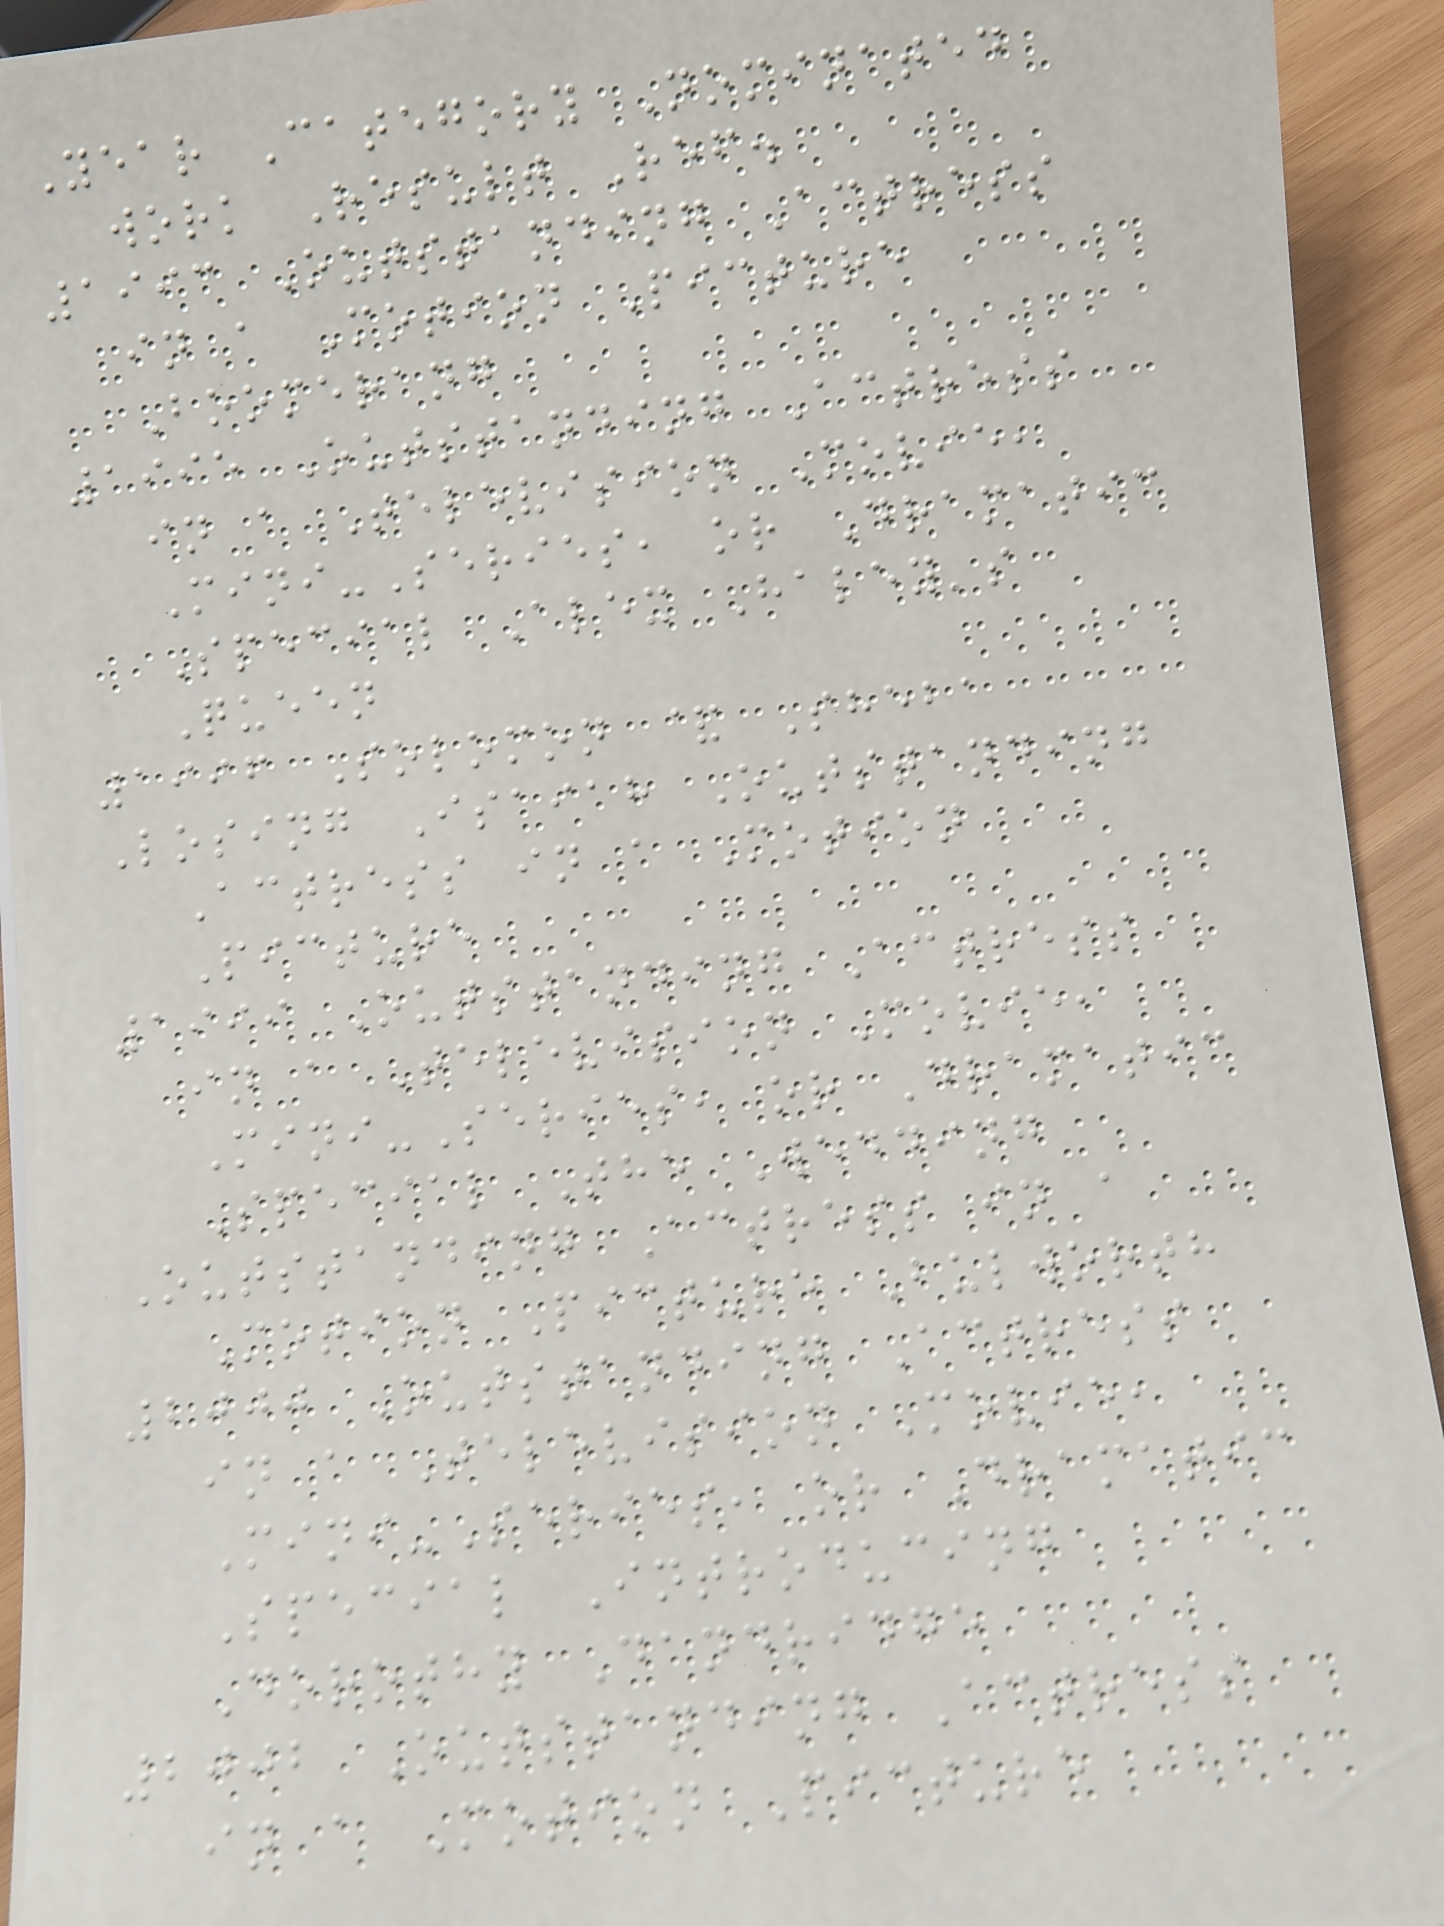Year Category Nominated
work Result Ref.
1993 Outstanding Actress
in a Motion Picture
Boomerang
1995 Outstanding Actress
in a Television Movie,
Mini-Series, or Dramatic
Special Alex Haley's
Queen
1996 Solomon & Sheba
Losing Isaiah Outstanding
Actress in a Motion
Picture
1999 Outstanding Actress
in a Television Movie,
Mini-Series, or Dramatic
Special The Wedding
Outstanding Actress in a
Motion Picture Bulworth
2000 Outstanding Actress
in a Television Movie,
Mini-Series, or Dramatic
Special Introducing
Dorothy Dandridge
2002 Outstanding Actress
in a Motion Picture
